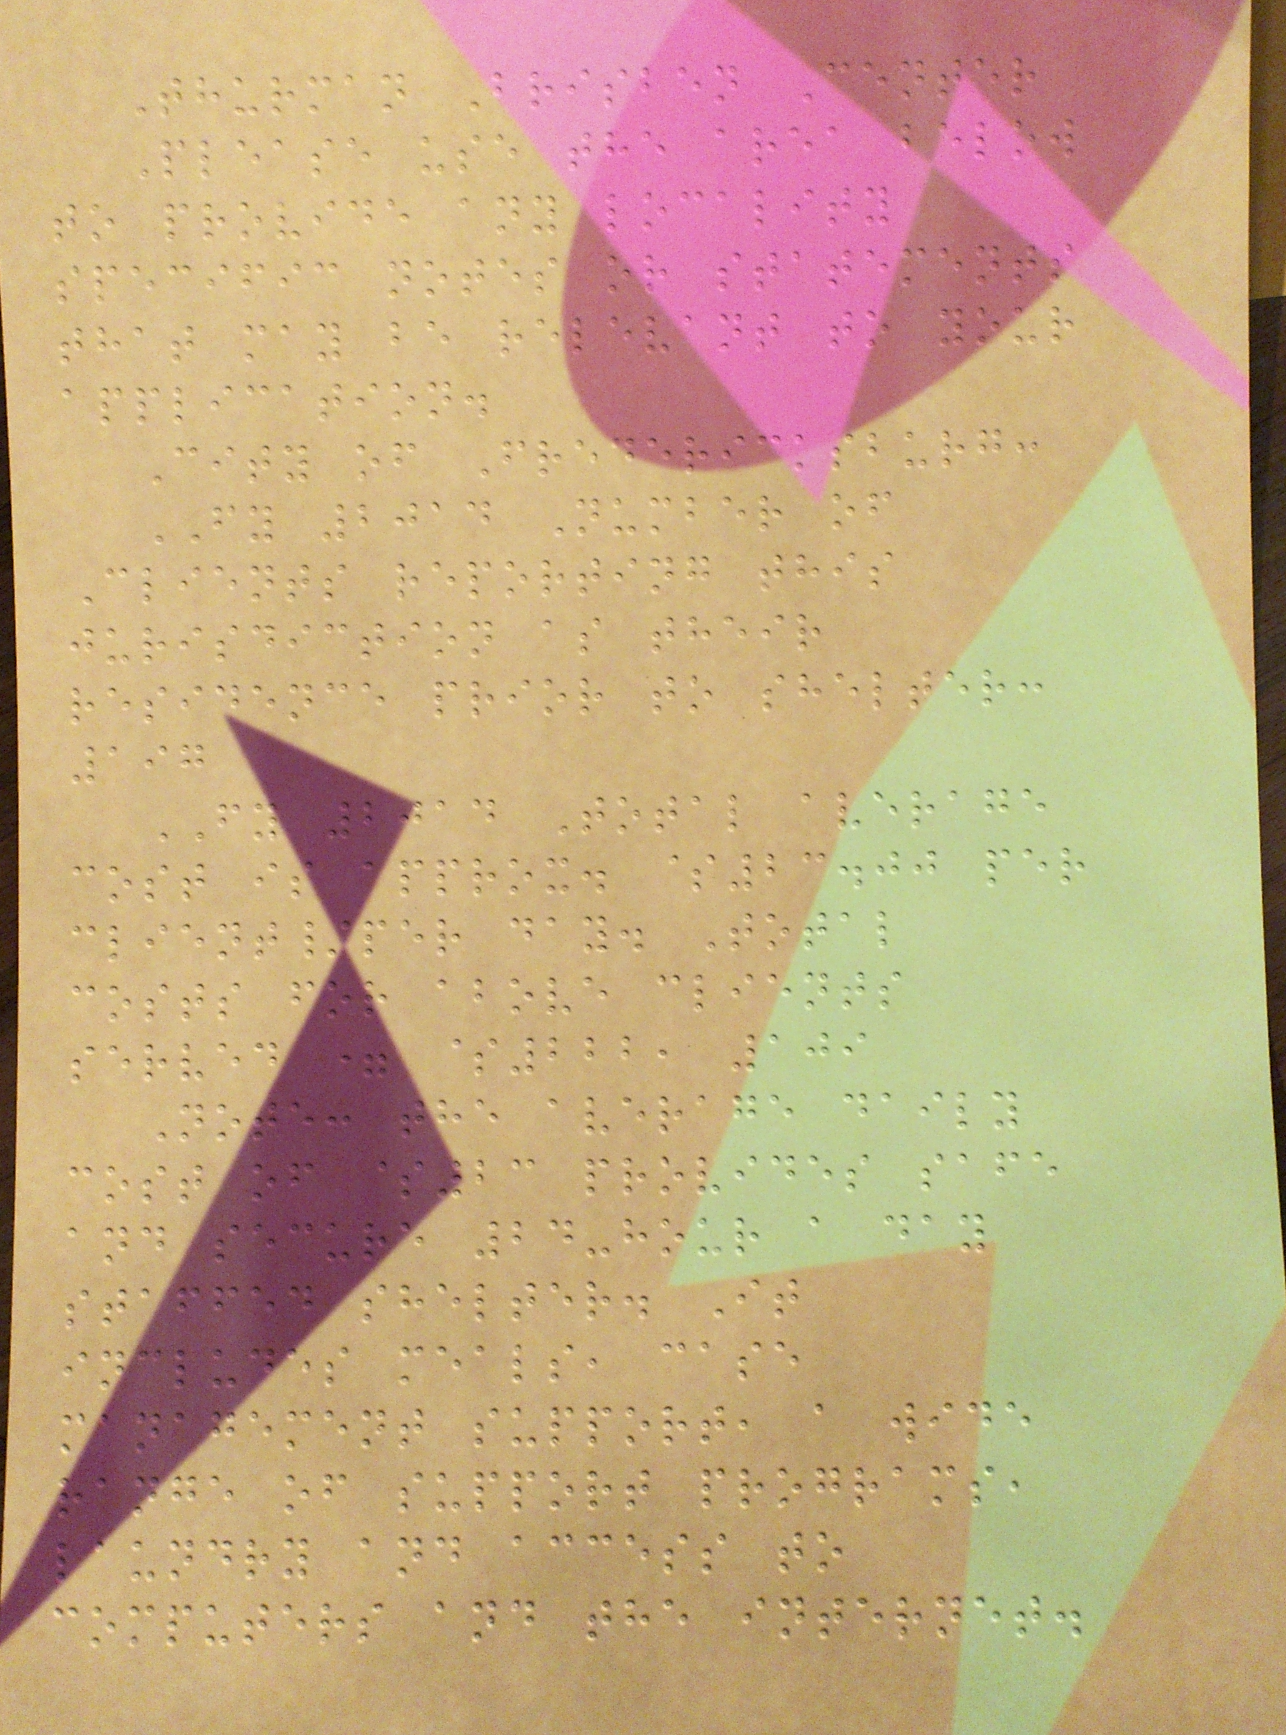Thurman Brisben Center
Please use the area below
to provide any locality
specific notes or statements
that may be relevant to your
application.
City of Fredericksburg:
FY 2014 Number of
Clients reporting this
jurisdiction as their
residence prior to shelter:
197
FY 2014 Total average
cost is approx. $23.00 per
client/per day. Total
costs for above clients
served = $222, 109
Note: the average daily
cost of $23 provides safe
and secure 24-hour a day
staffed shelter. It
includes meals, case
management support, a wide
range of support programs,
laundry and access to
computers and the internet.
